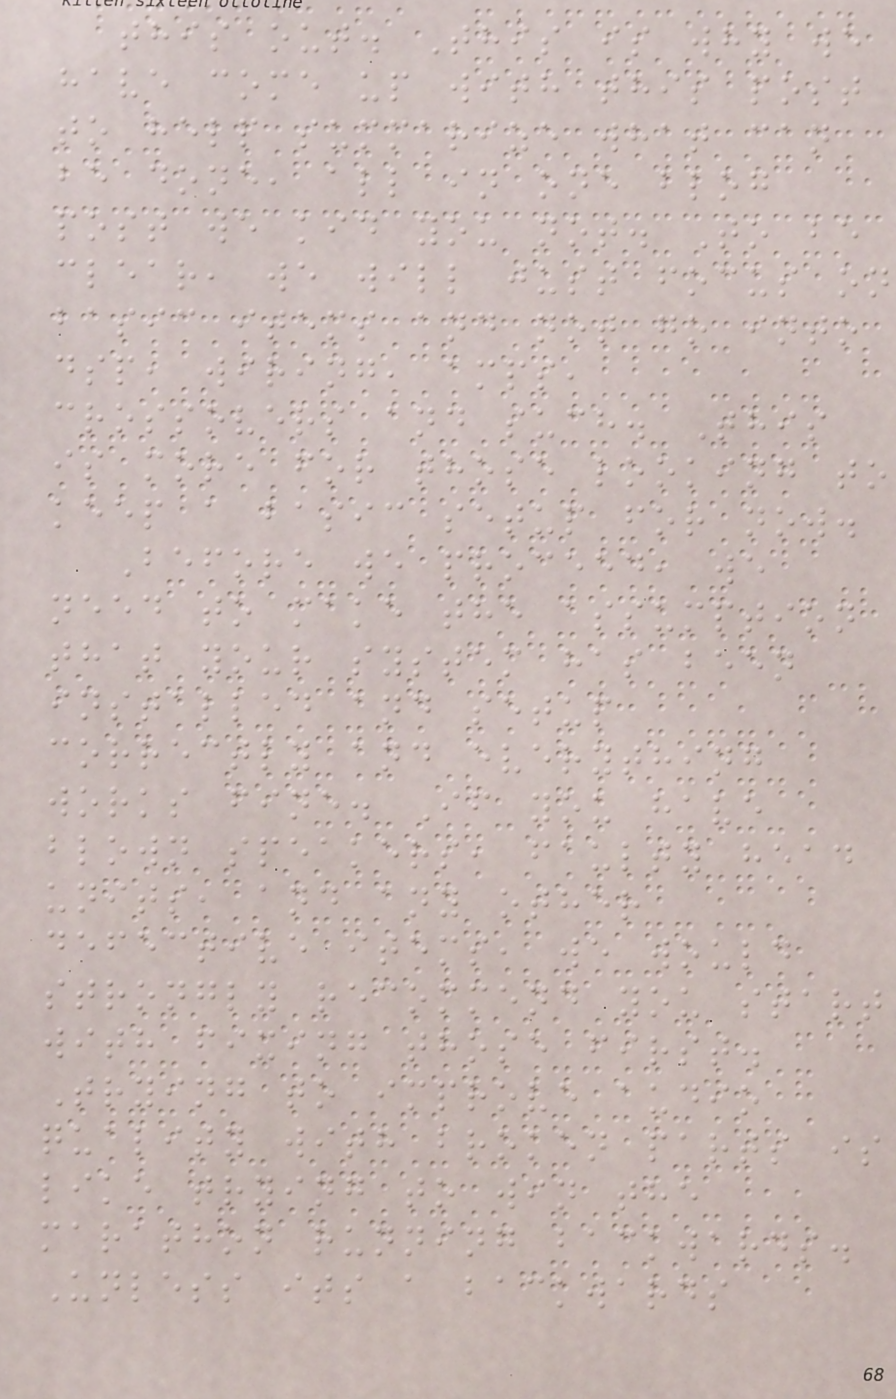this out. This is why we
have come up with this post
to help summarize what can
be done, all in one blog
post we kid you not. To be
clear, we will just focus on
basic items and not go into
dsp, wiring, amps,
crossovers and such. This
is more for those looking to
keep a basic setup for now.
Before we proceed, we
need to make the assumption
that your system has been
installed and setup
correctly and everything
works fine. If you have
blown speakers, faulty head
units, and any other
defective items, we would
strongly recommend you start
with fixing those first.
Trying to improve audio
quality with broken parts is
like trying to win the
marathon running backwards.
Unless its a backwards
